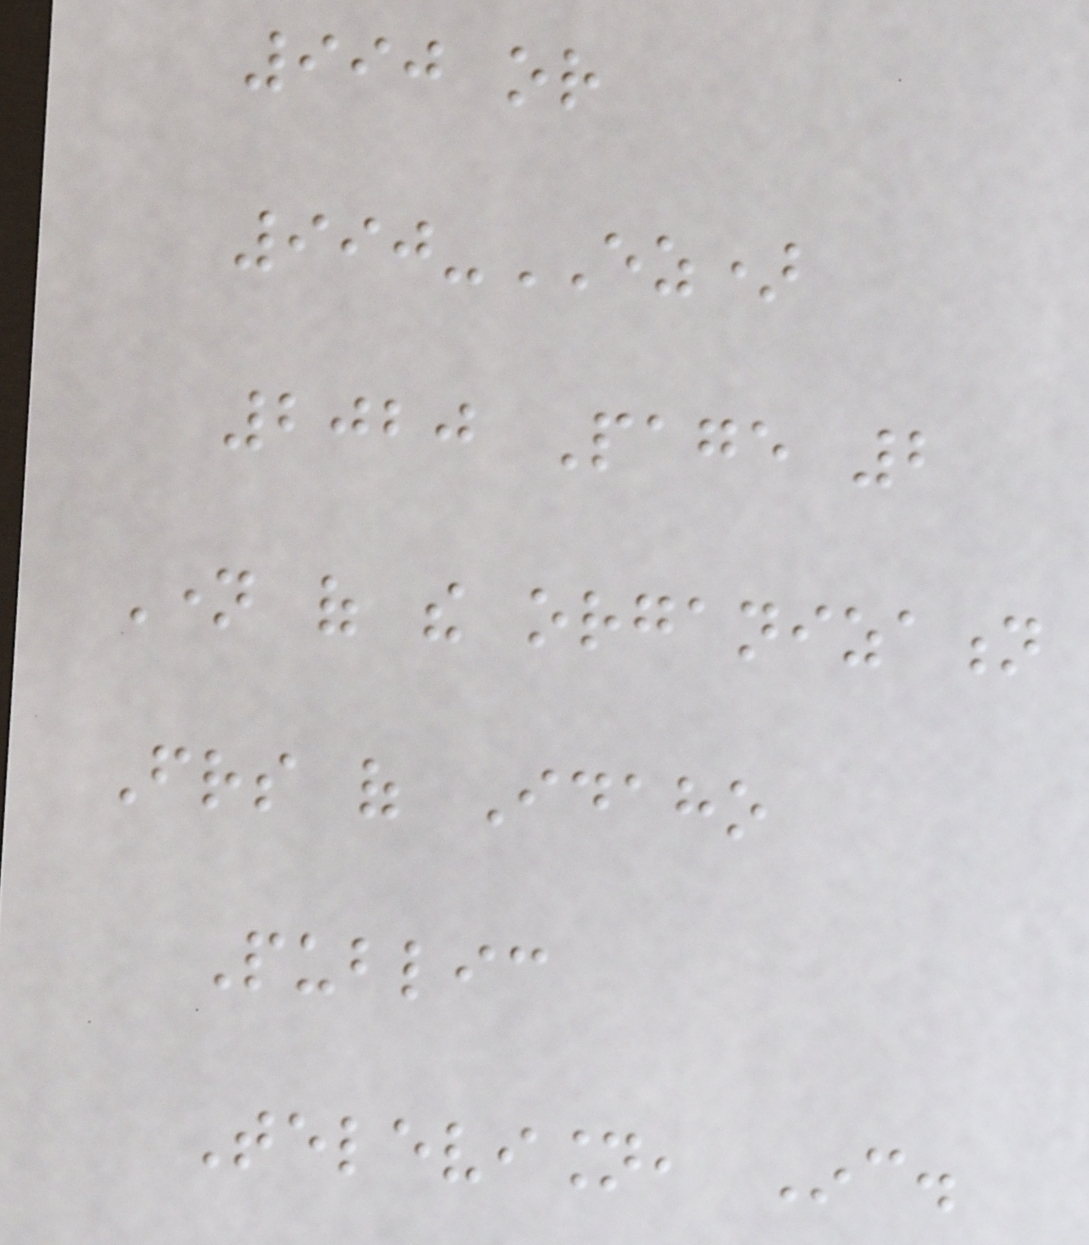990 or
990-EZ)
2020 Page 2
Name of the organization
Friends of Idaho
Public
Television, Inc.
